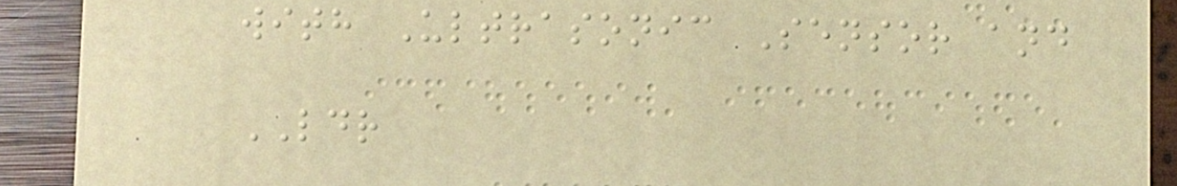with Ultrasonic Sensor and
LDR
